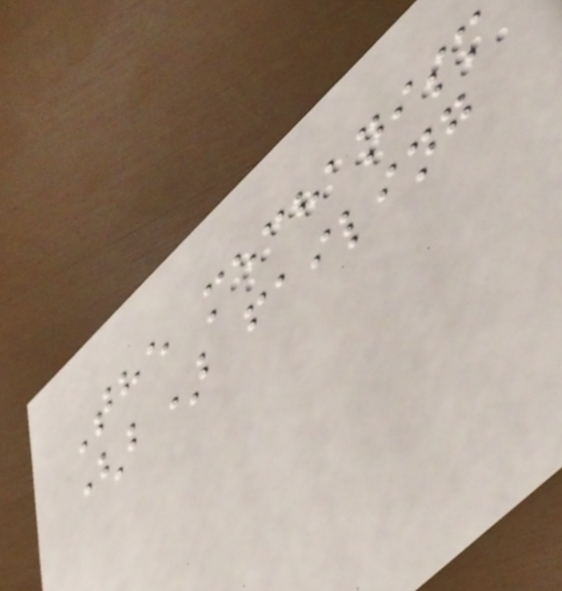The mechanism
(b) failing
